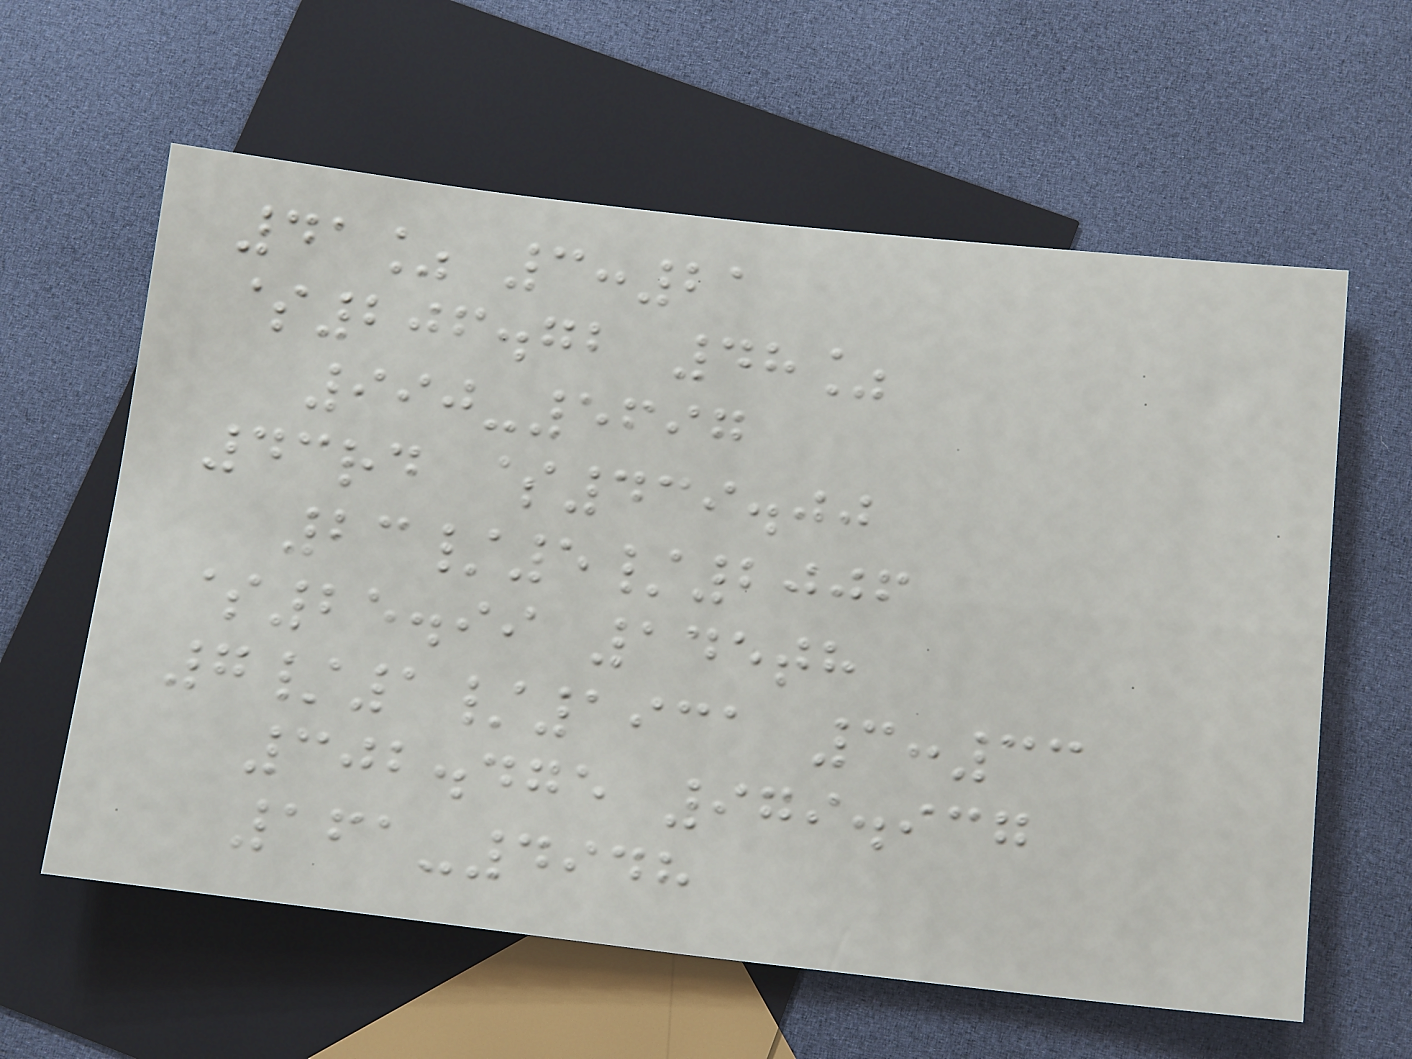41% 3:21
$206.72 48%
990-5697
43rd $439.00
23/5/2006
$25.99 145th
7/1/1931 3:33
302.475 979.937
161-4948
